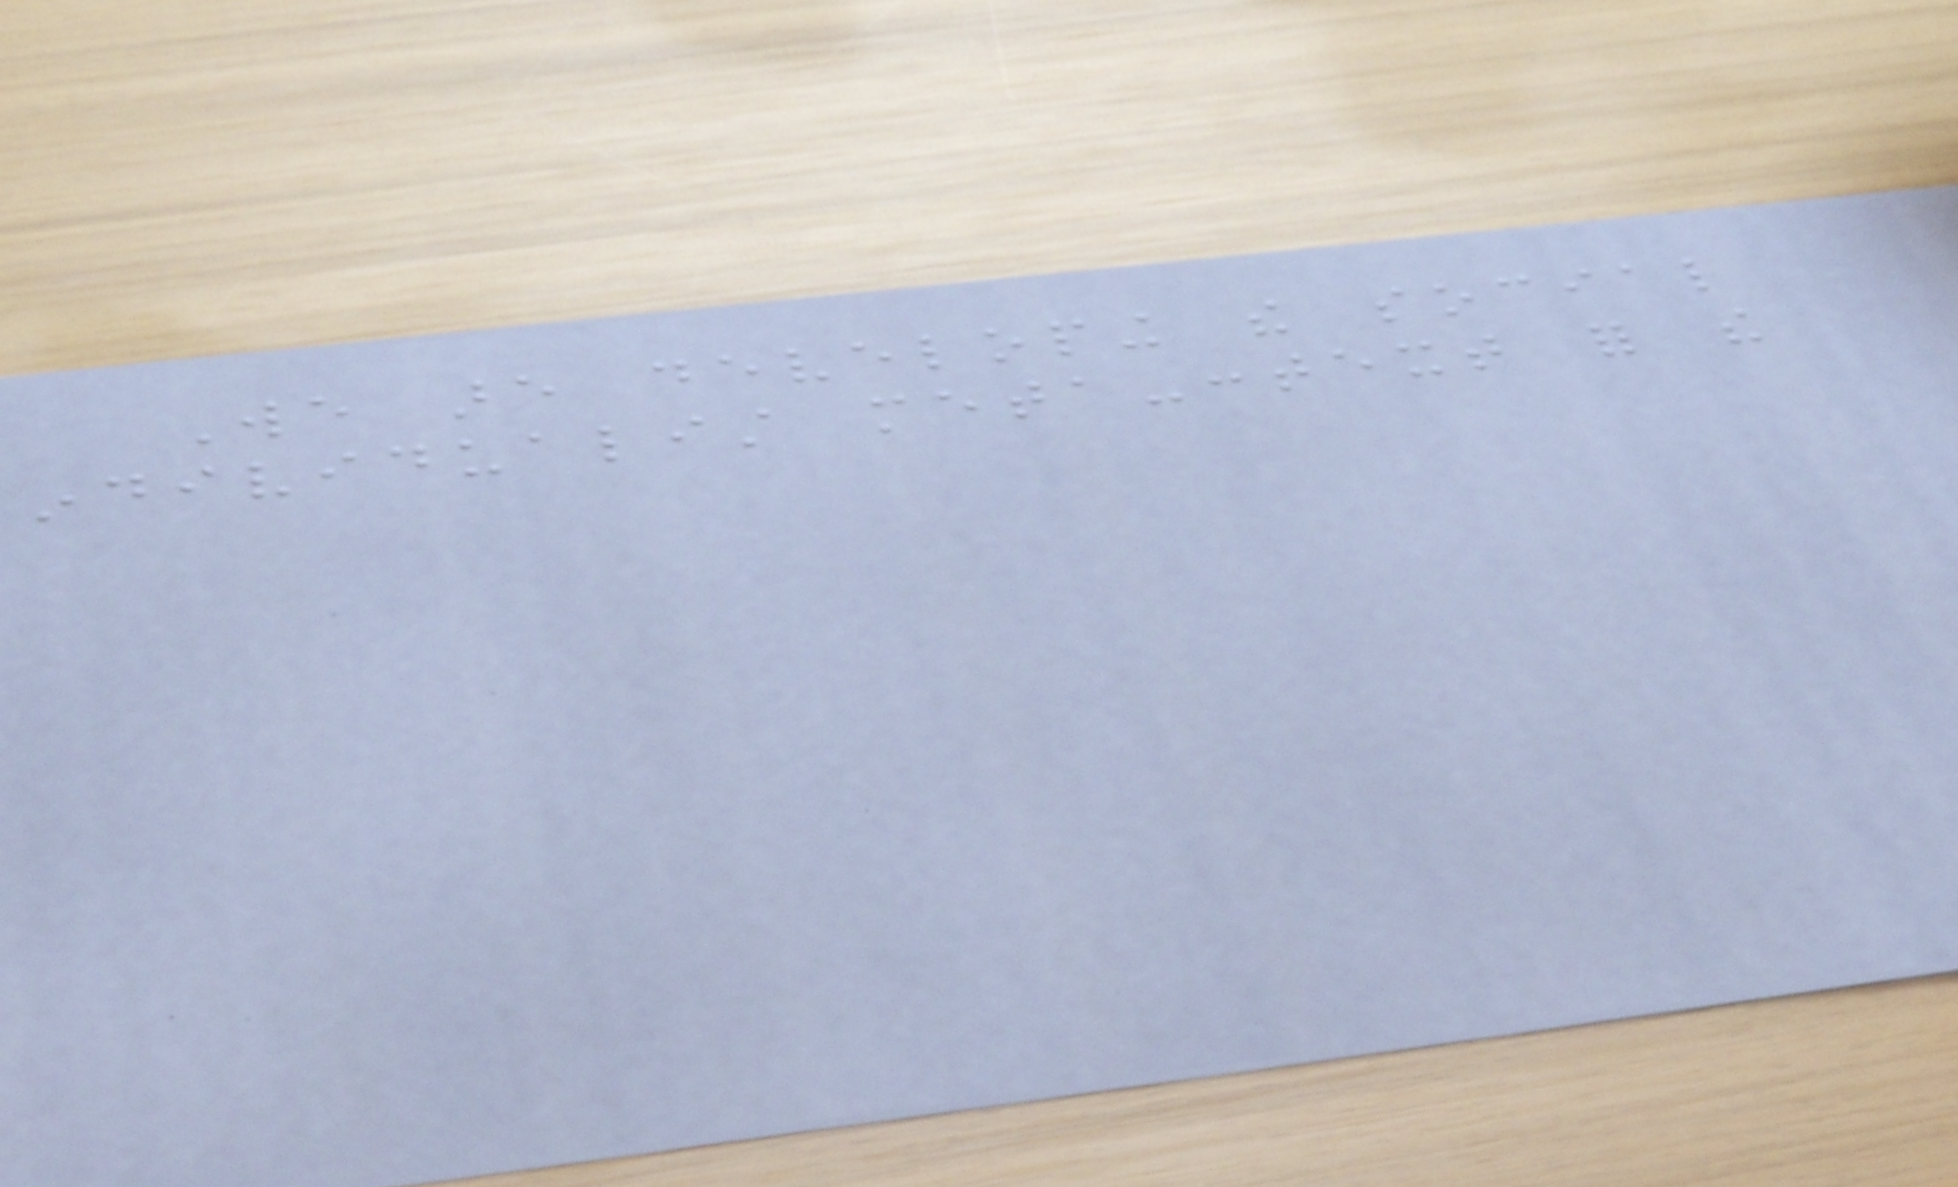We are developing the social
individualist meta-context for the
